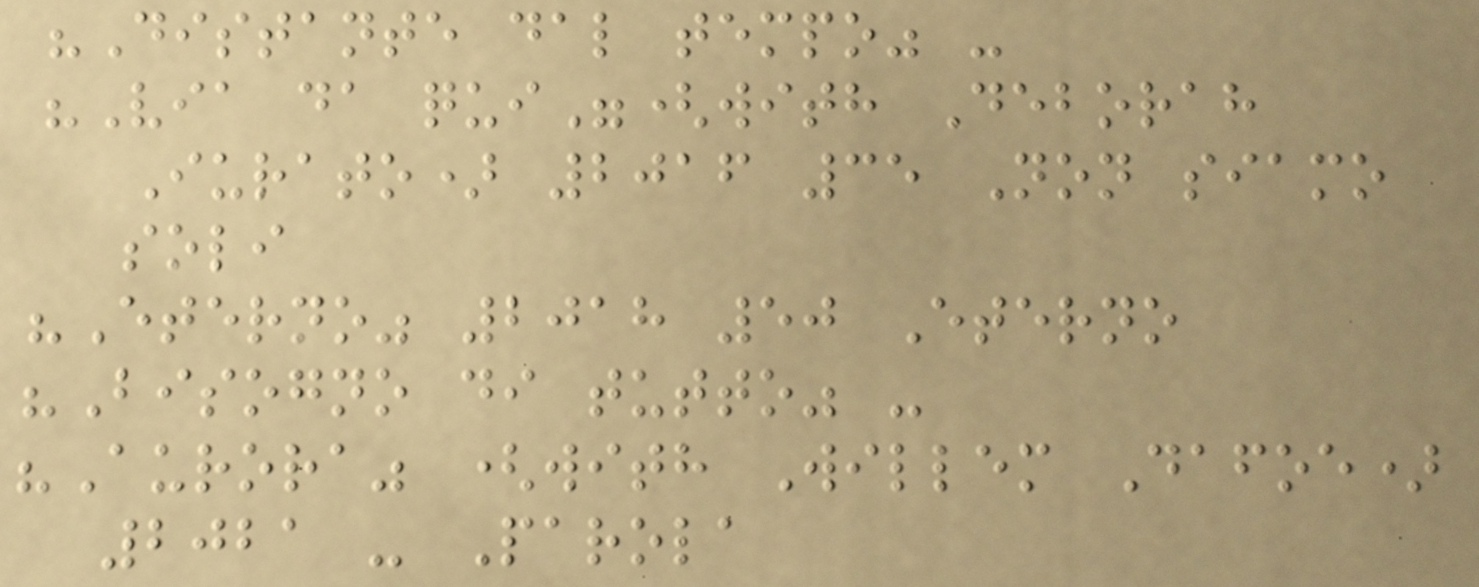"Distante dal tempo" -
"Via da qui"(with Deborah
Iurato) 2016 35 Non siamo
soli
"Eterno" 2018 50 Eterno
"Bisogno di tutto" -
"Aurora" (with Willem Dafoe)
2021 - Parola
